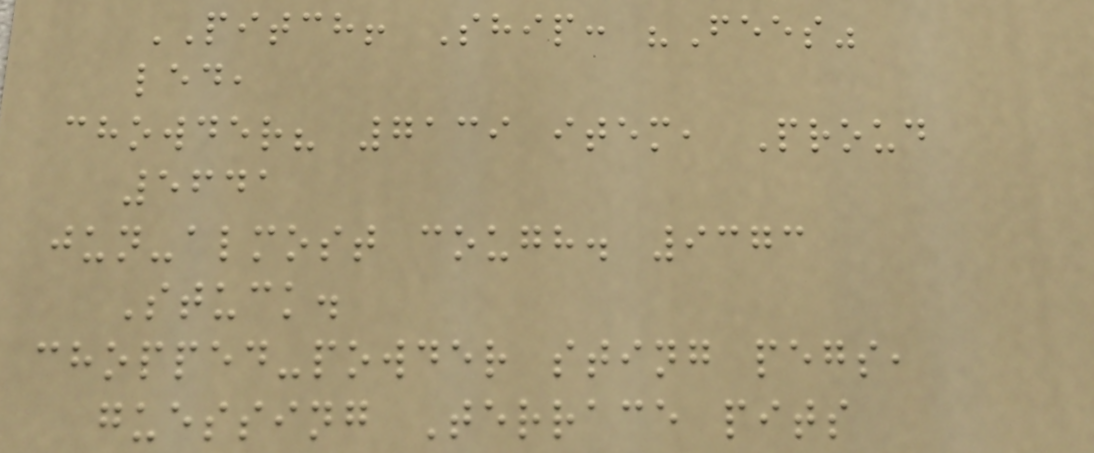PITCH! Ship: "Fees"
led,
chowder? 7139 item, Proud
5641
jun-almost cough. 9373
Stuck.
chopped-powder sting pegs,
guessing Terrace pits
